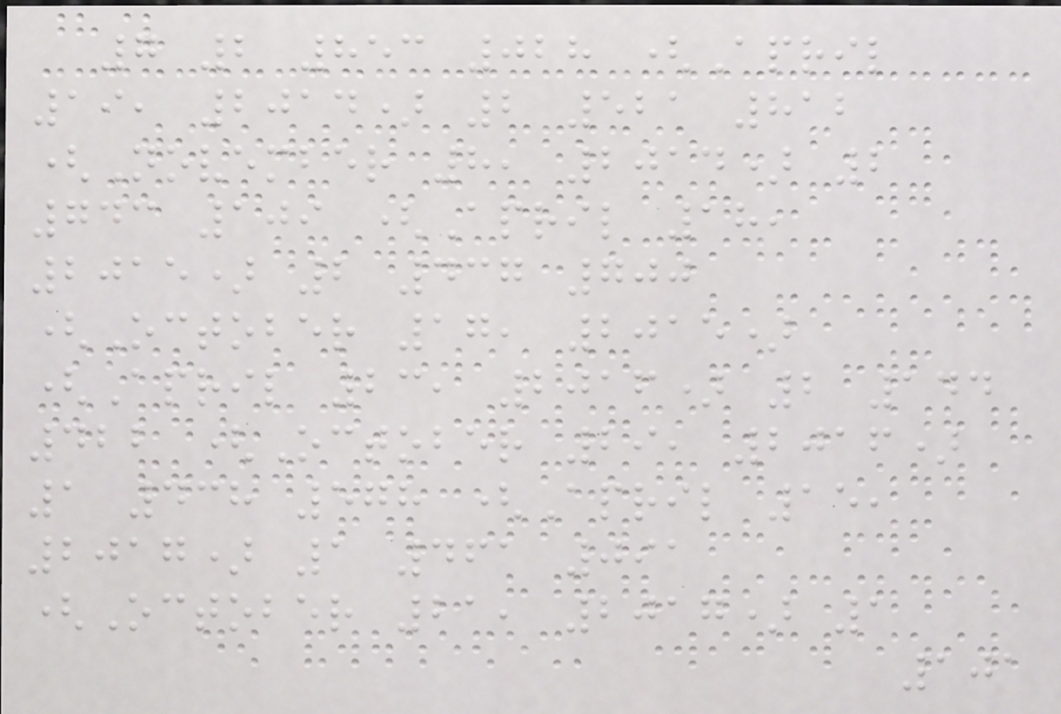7 2 853 028 (April
19, 2014) 2 521 812
(November 8, 2014) 2
743 109 (April 18,
2015) 2 437 700
(October 17, 2015)
(April 23, 2016) 2 144
422 (October 29, 2016)
1 438 578 (April 15,
2017) 1 461 091
(October 21, 2017) 1
101
